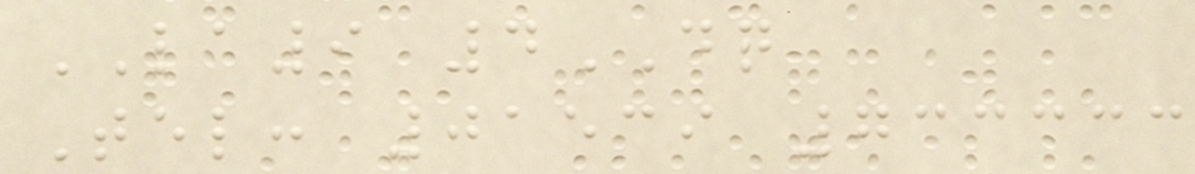LA9 4DQ
Tel: 01539 733333
